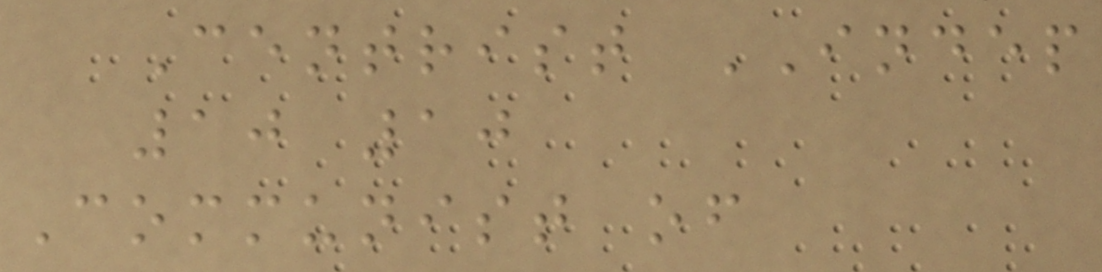Centrist INDEP
10 10
Communist of
